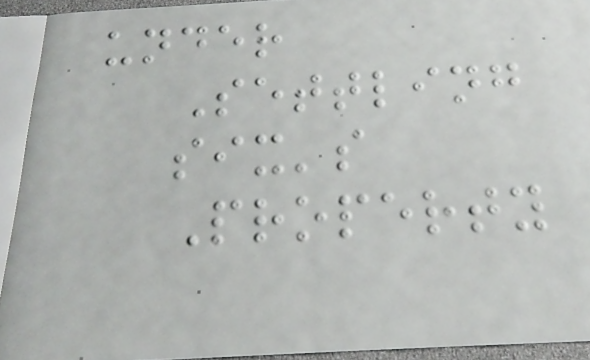under
Settling
six's
Property
